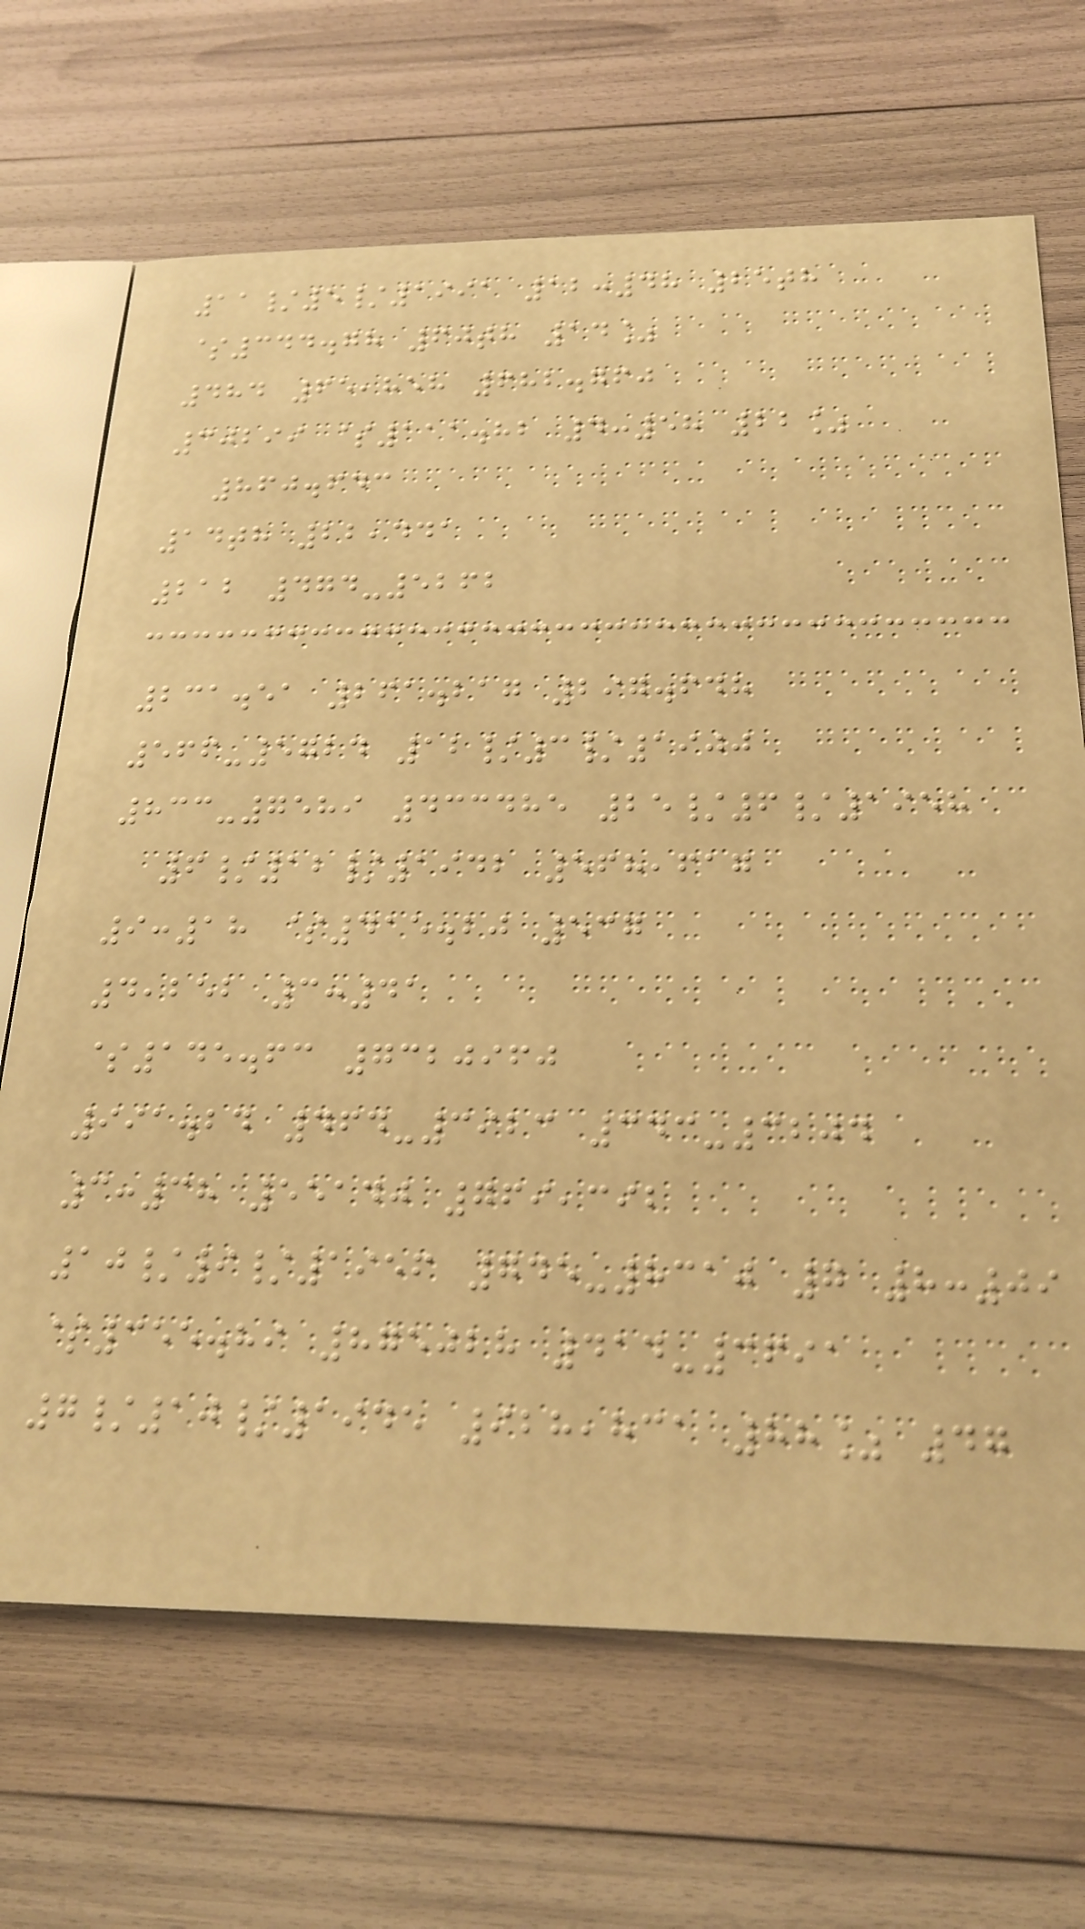11/5/1991 12:48 25th
$344.78 60th 14%
484 65,858 682.760
30299 $111.82 4:58 22%
860.643
14th 22,441
212 474-5262
231.51 261.217 297.648
566-5724 12/3/1900
833-7589 433485 25/6/1958
6/12/1942 568,617
9:18 $415.20 537
4,252 3:41
$145.63 7320960
991.24 464-3923 343-3204
3:38 55140 769,392
10/9/1956 745-8310 7 8:09
$355.89 875028 414-3691
7/10/1945 928,831 88% 47
